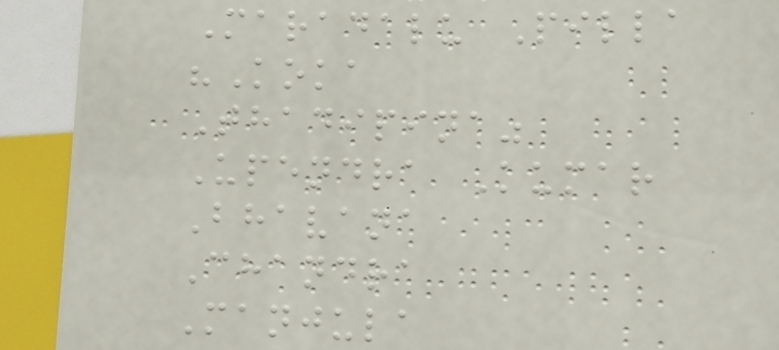Maradalu Pilla
"Koka
Thadipina"
Upendra Kumar
Bhavana
Chandra
Manjula
